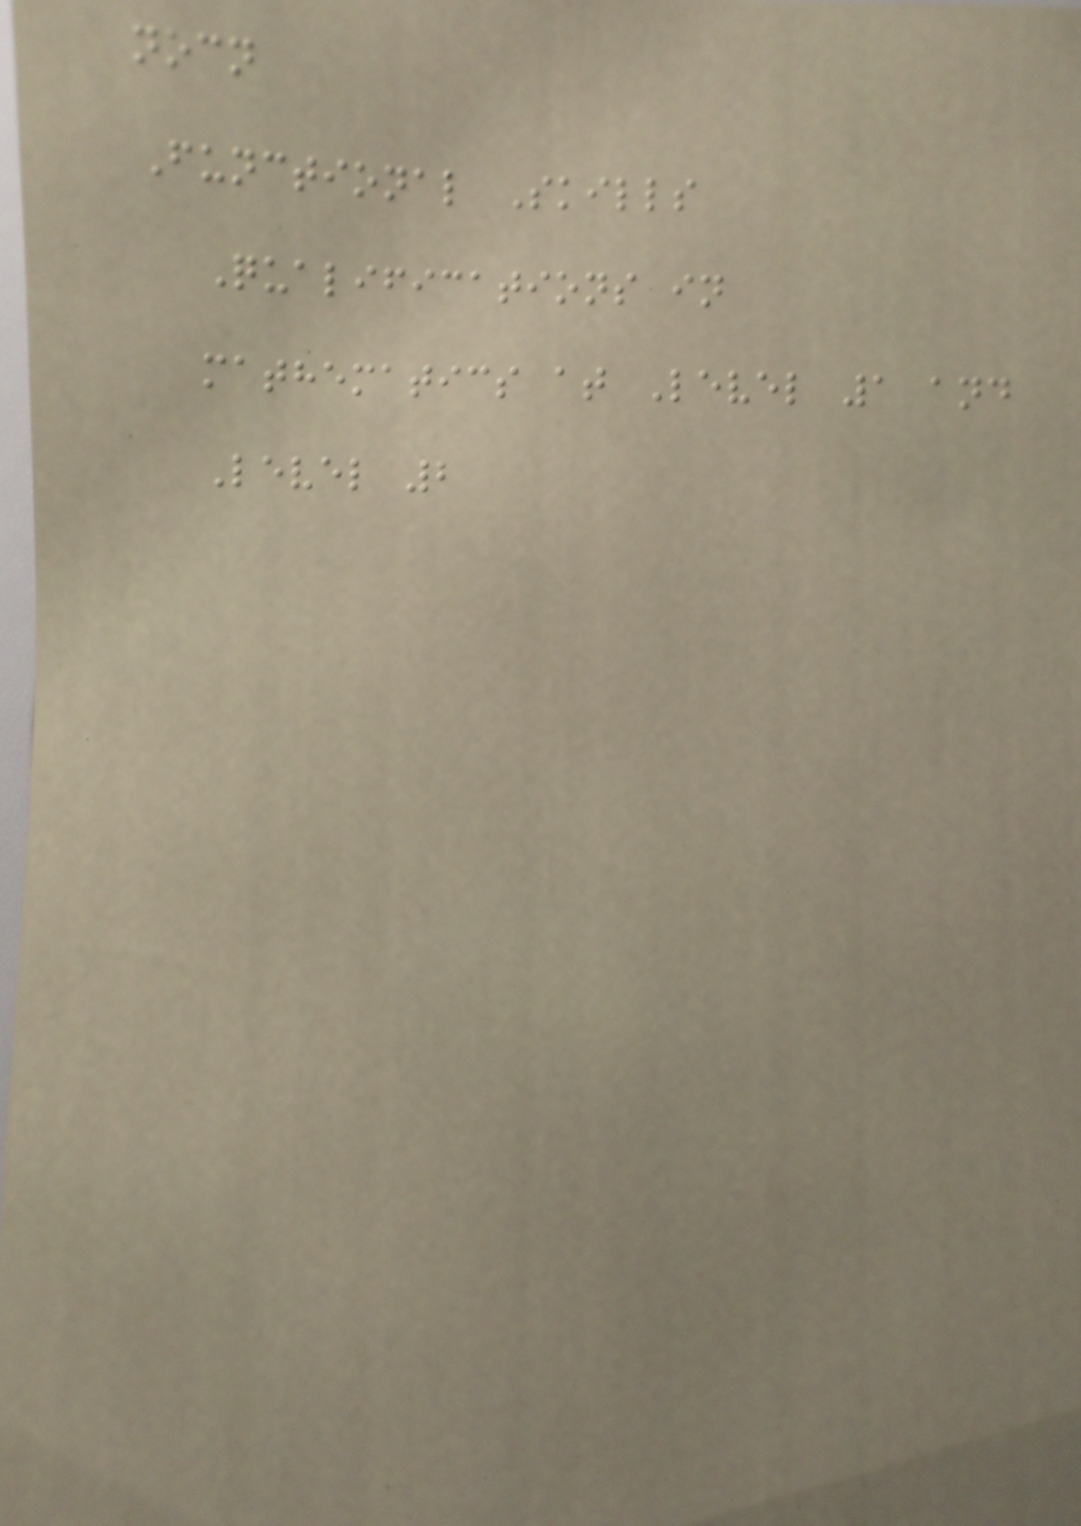nocn
Functional Skills
Qualifications in
mathematics at Level 1 and
Level 2
